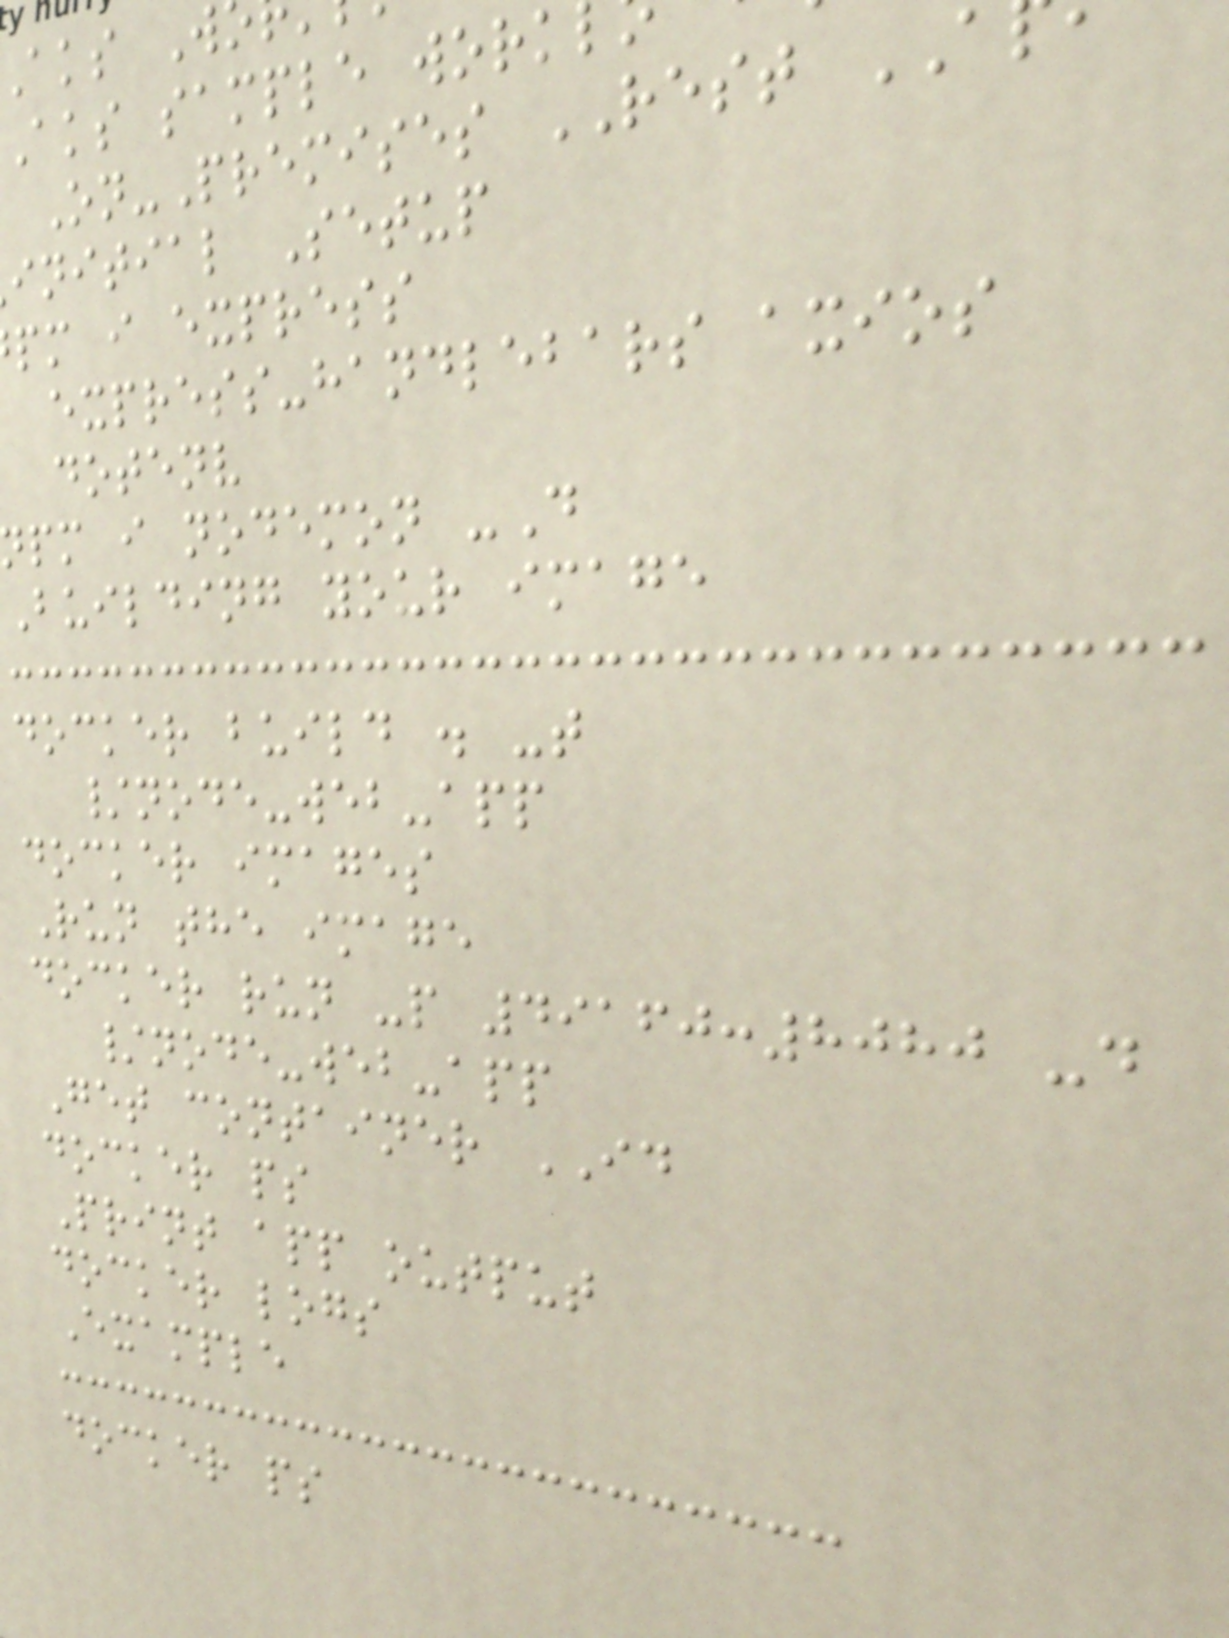aks W
aks sample work
On-Premises REST
initial Setup
pm i express
express-handlebars axios
dotenv
pm i nodemon -D
Building your image
docker build . -t
/node-web-app
docker images
Run the image
docker run -p 49160:8080 -d
/node-web-app
Get container ID
docker ps
Print app output
docker logs
Example
docker ps
